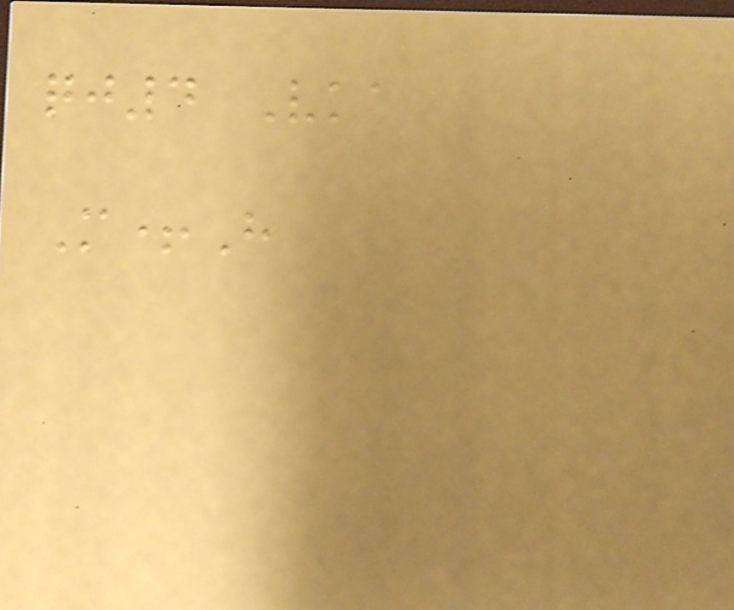qj4 Vka
M+H
